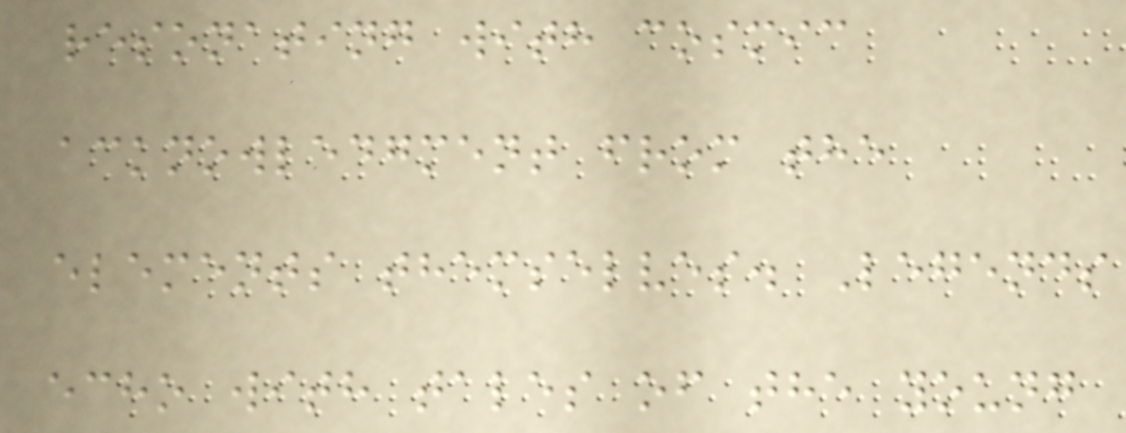resonating with cosmic
acknowledgment from the
elements themselves. Legends
echo with tales of the young
